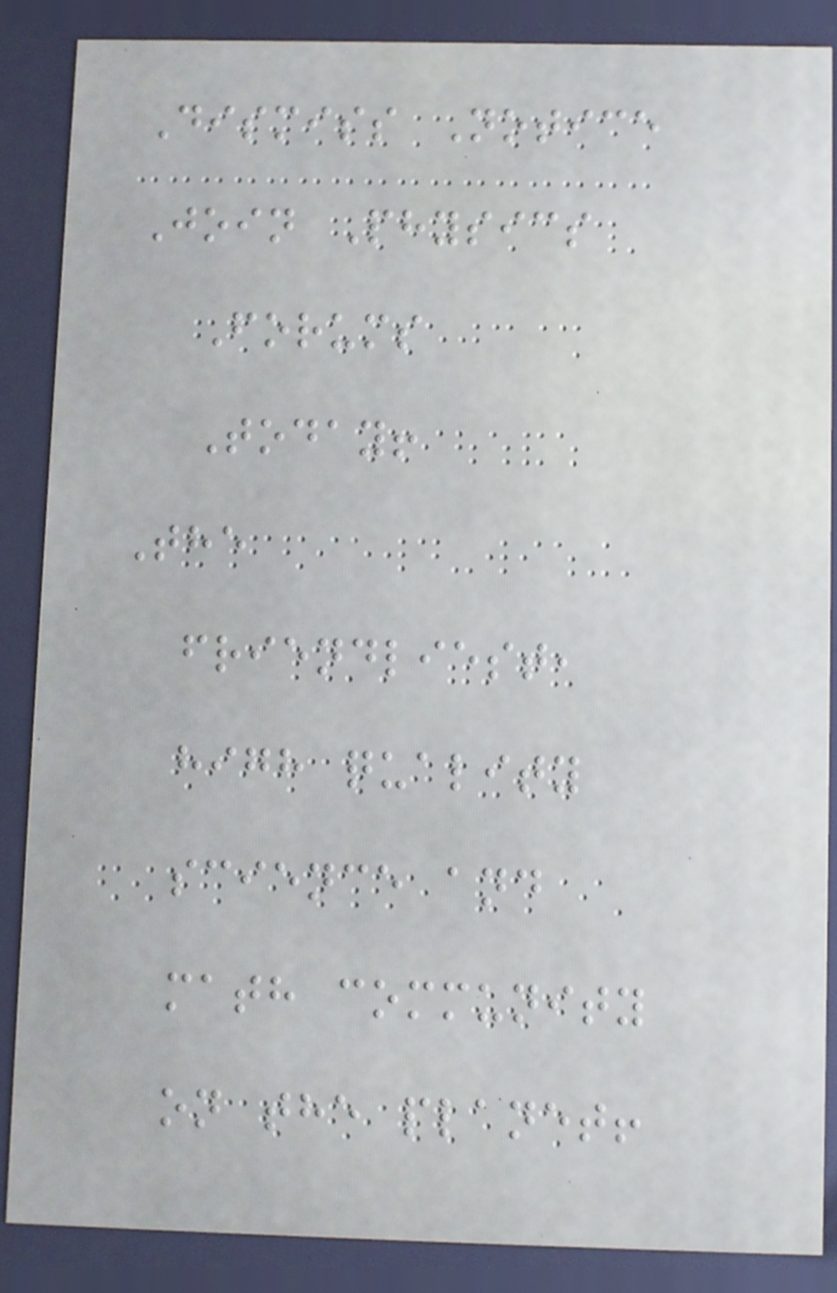Dismiss Notice
Join Physics
Forums
Today!
The
friendliest,
high quality
science and
math community
on the planet!
